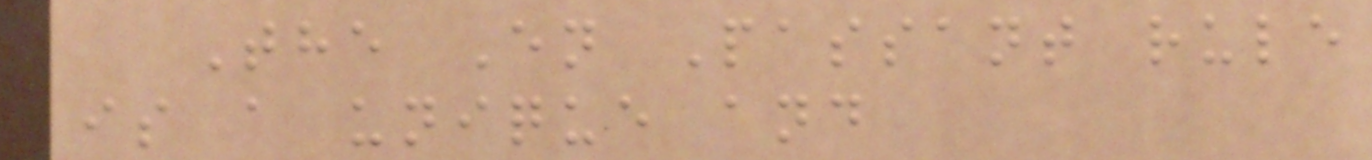The En Passant rule
is a unique and
